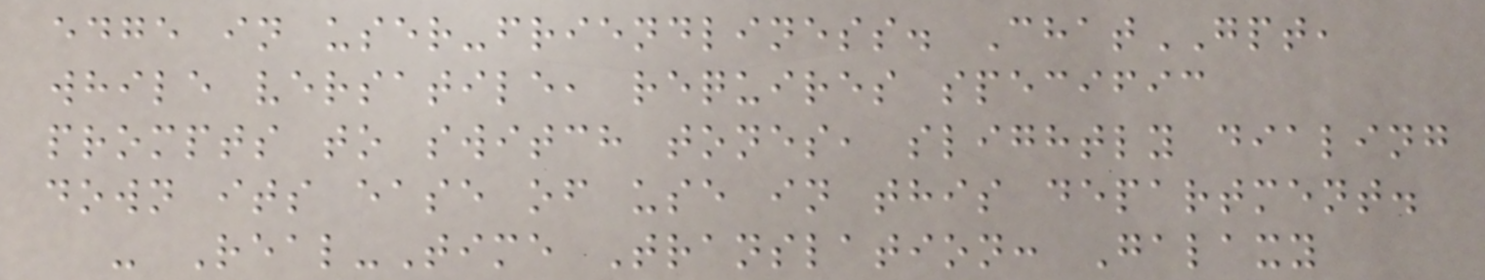edge in user-friendliness. ChatGPT,
while versatile, requires specific
prompts to switch tones, slightly dialing
down its ease of use in this department.
- Real-Time Translation: Galaxy
